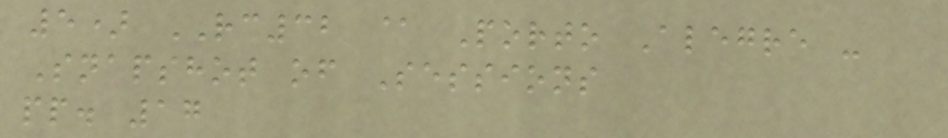5) RC32 @ Porto Alegre -
Snapshot of Sessions
pp. 17
